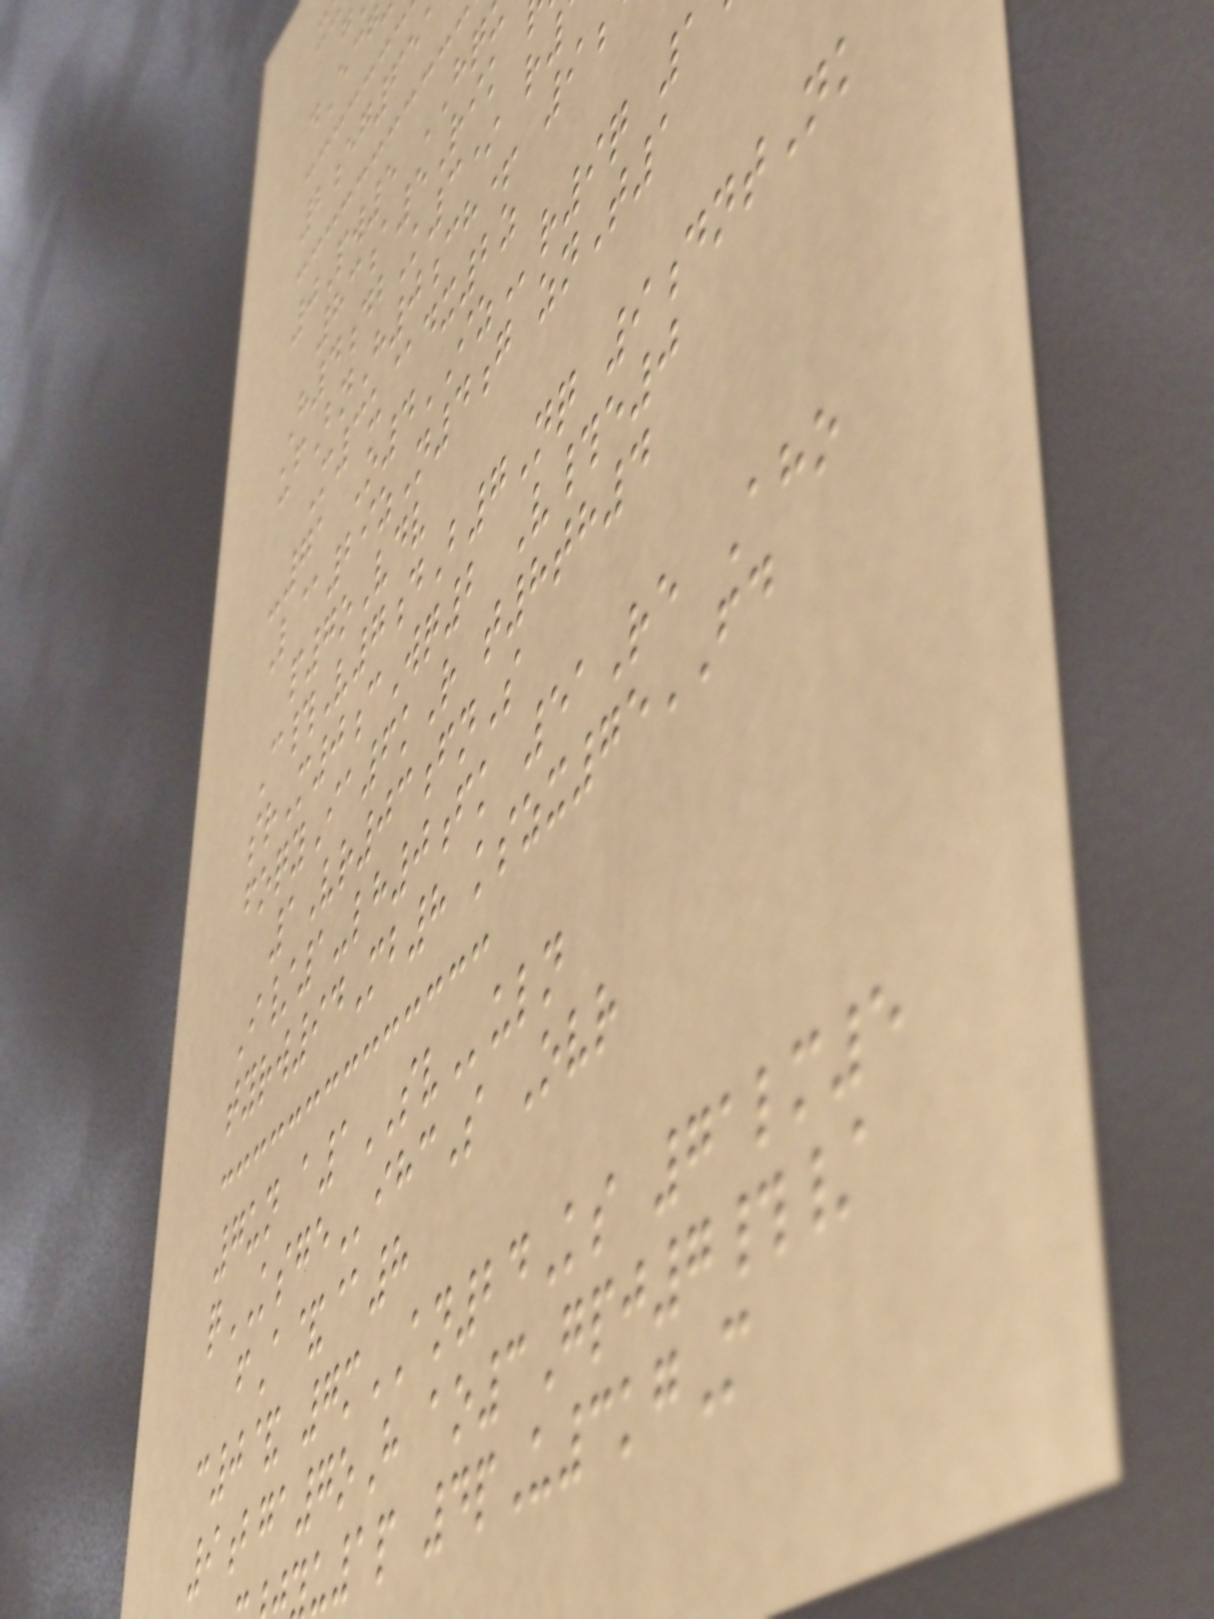dEcg
2eg65
0Pw5 HQ
83a5Rik
H4dbK3* r
ufBnH0ch+ 9
M3u@dx2z
-71 O4IZr9q
L@29zN4g znT1
p7oVdv
C#V7dB7Nq 9dntNk
srM0cWq2 V#e0
foqyIa6kR t8th4
1Vr03fnS
I/1-lh0fk 51Re Aho
tyrw94Mb8 kszx75FD
7un a1SVuln
qKSGEihcS Ovr
fA&@8
c0& 7mAN24Ks 71lm5
9bga7oH ao3Gpj7#/
u1p 4pU3kgM
